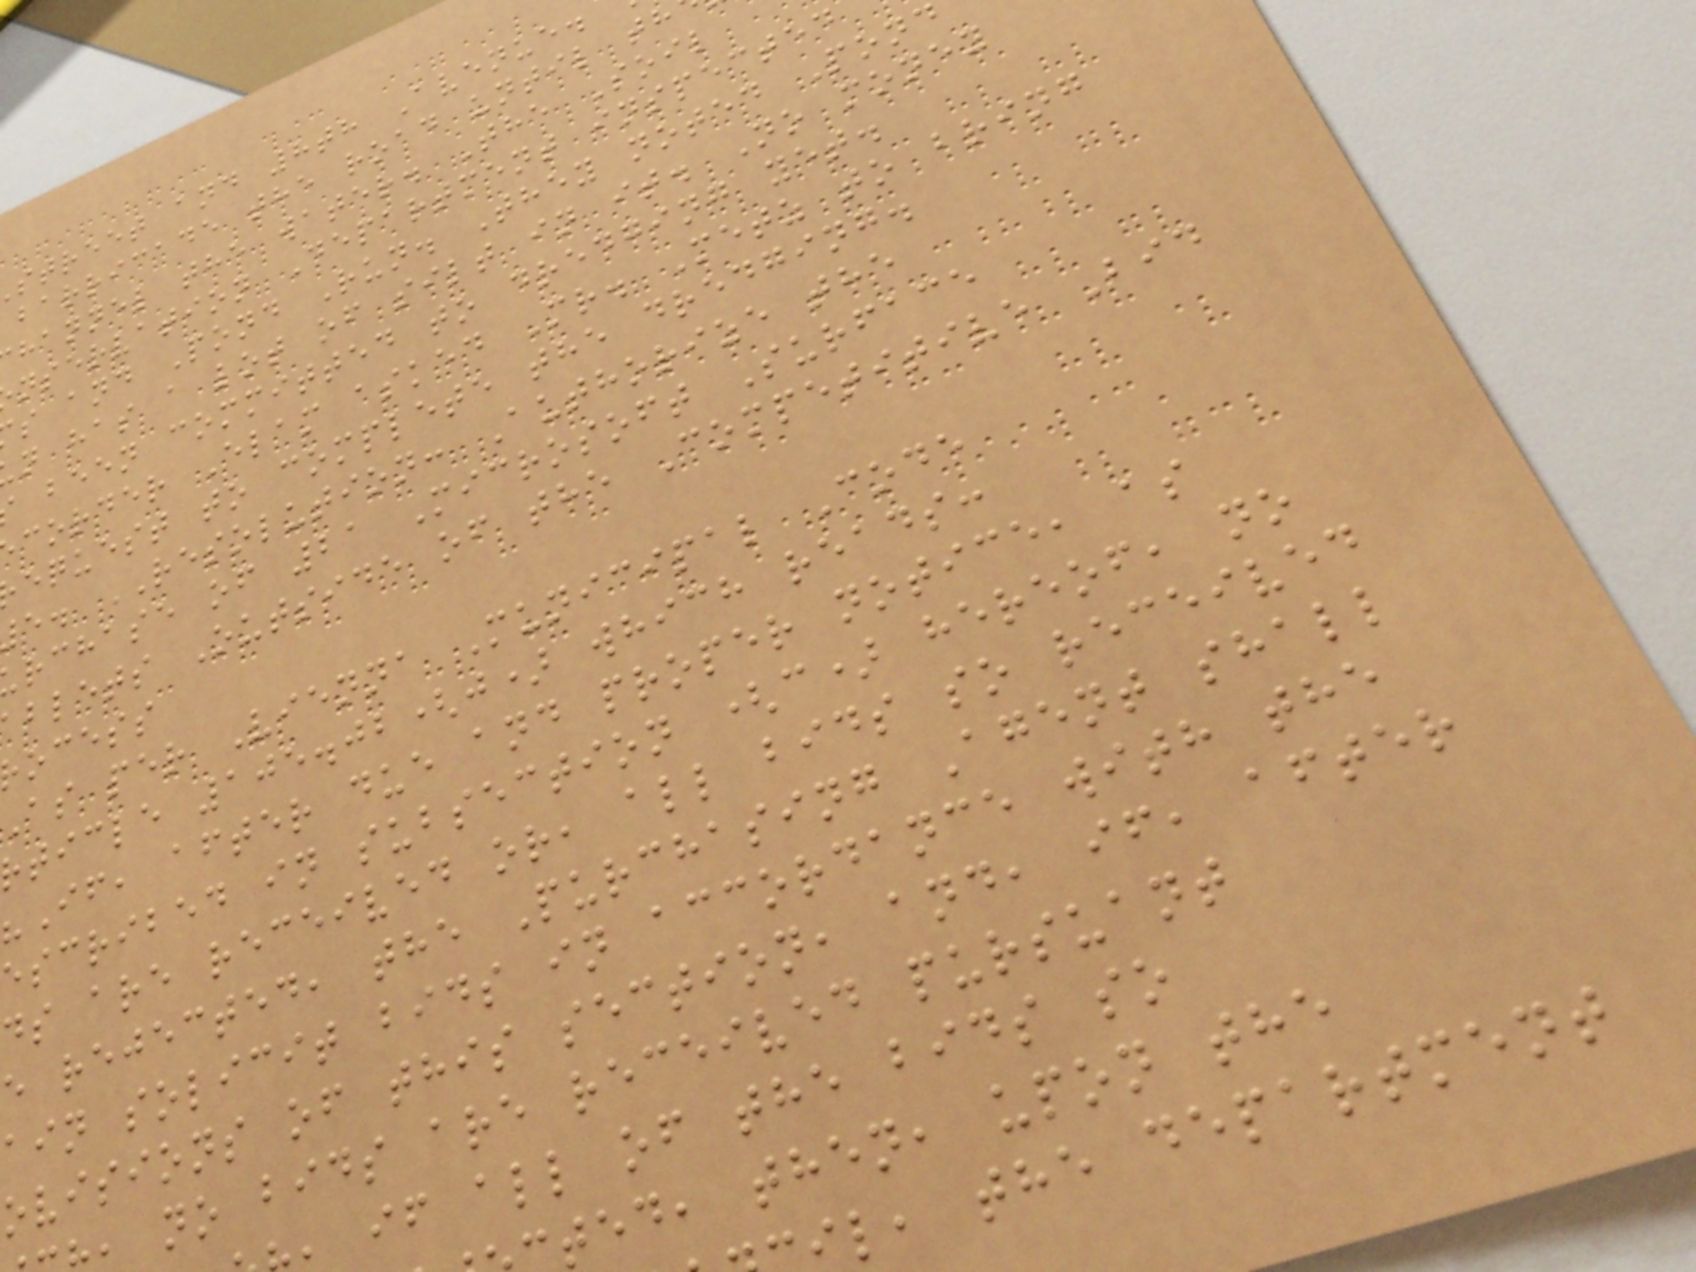street and 8th Avenue.
barricade the road until th
hannel the water. The Soil
nservation Department inspected
s and Pond Run. They noted Pond
n has a lot of silt in it. No money
been committed to dredging yet.
corder Elam asked Mr. Metz to bring
equest to complete the dredging.
e. RESOLUTION: Authorize the
rchase of 21 Microsoft Surface
blets Outside of the Competitive Bid
ocess
As per Vienna Municipal Code
rticle 105.02(j) which reads:
"If, after due and proper notice, as
escribed in subsection (c) hereof, no
ds are received or, all bids so received
e rejected, the Purchasing Agent shall
ain solicit bids in accordance with the
ovisions of this section, and, if, after
, no bids are received pursuant
if all of the bids so
ted, then, upon the
l, the department
